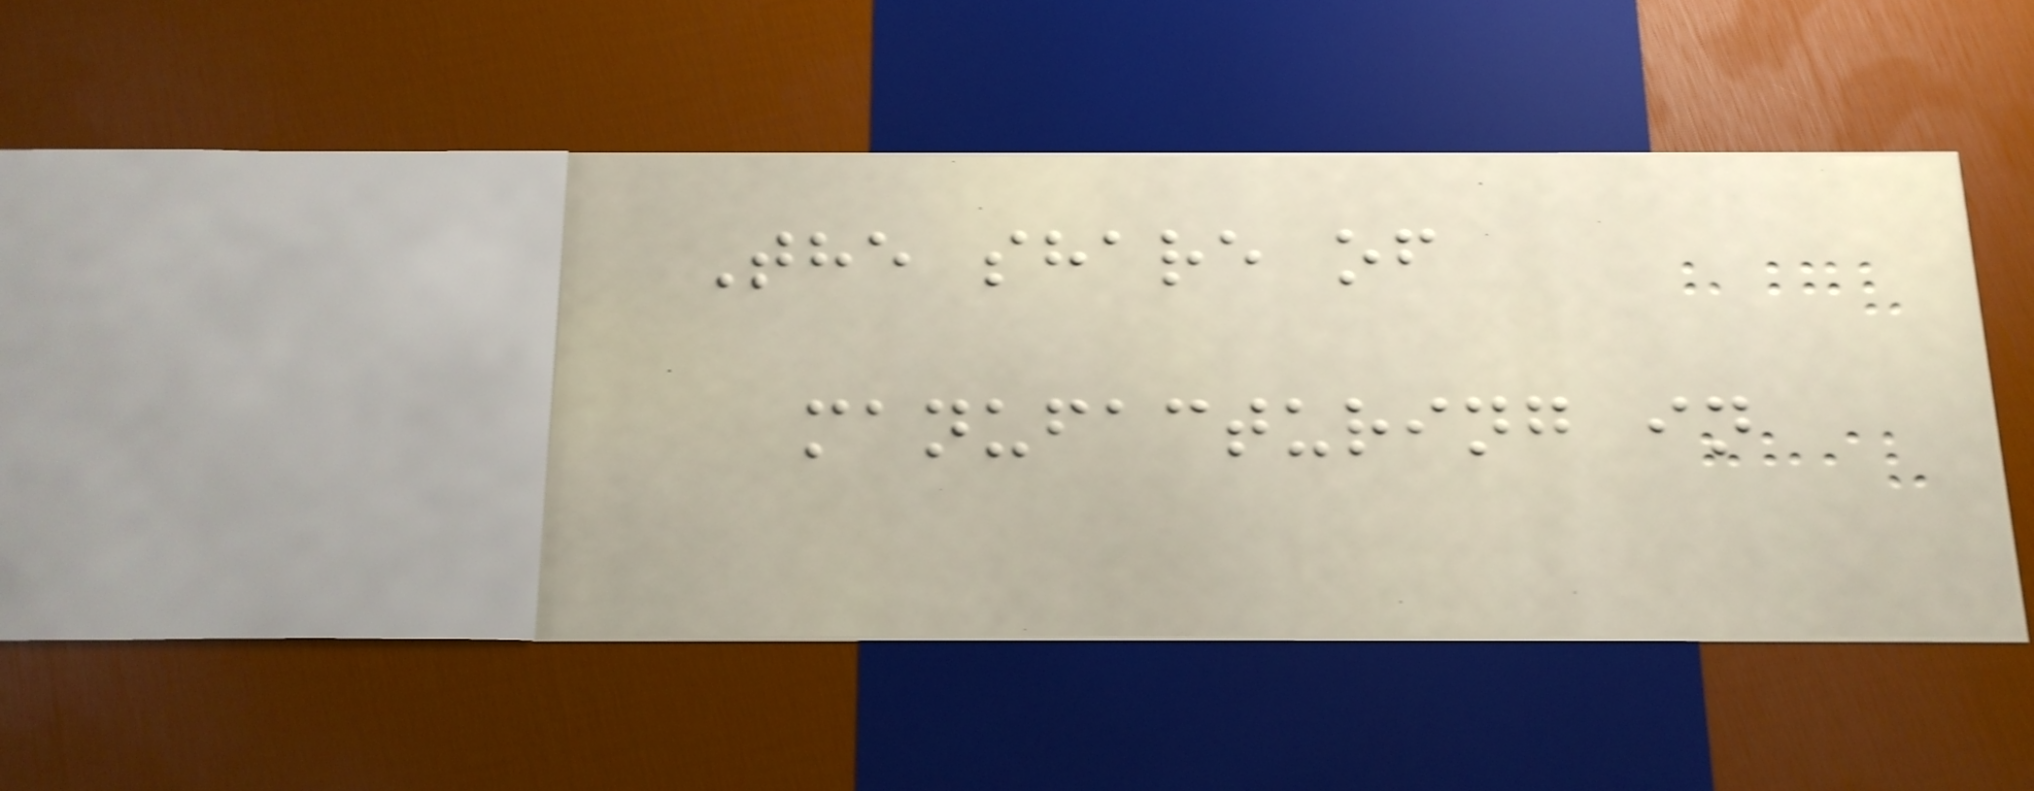The share of
manufacturing in
